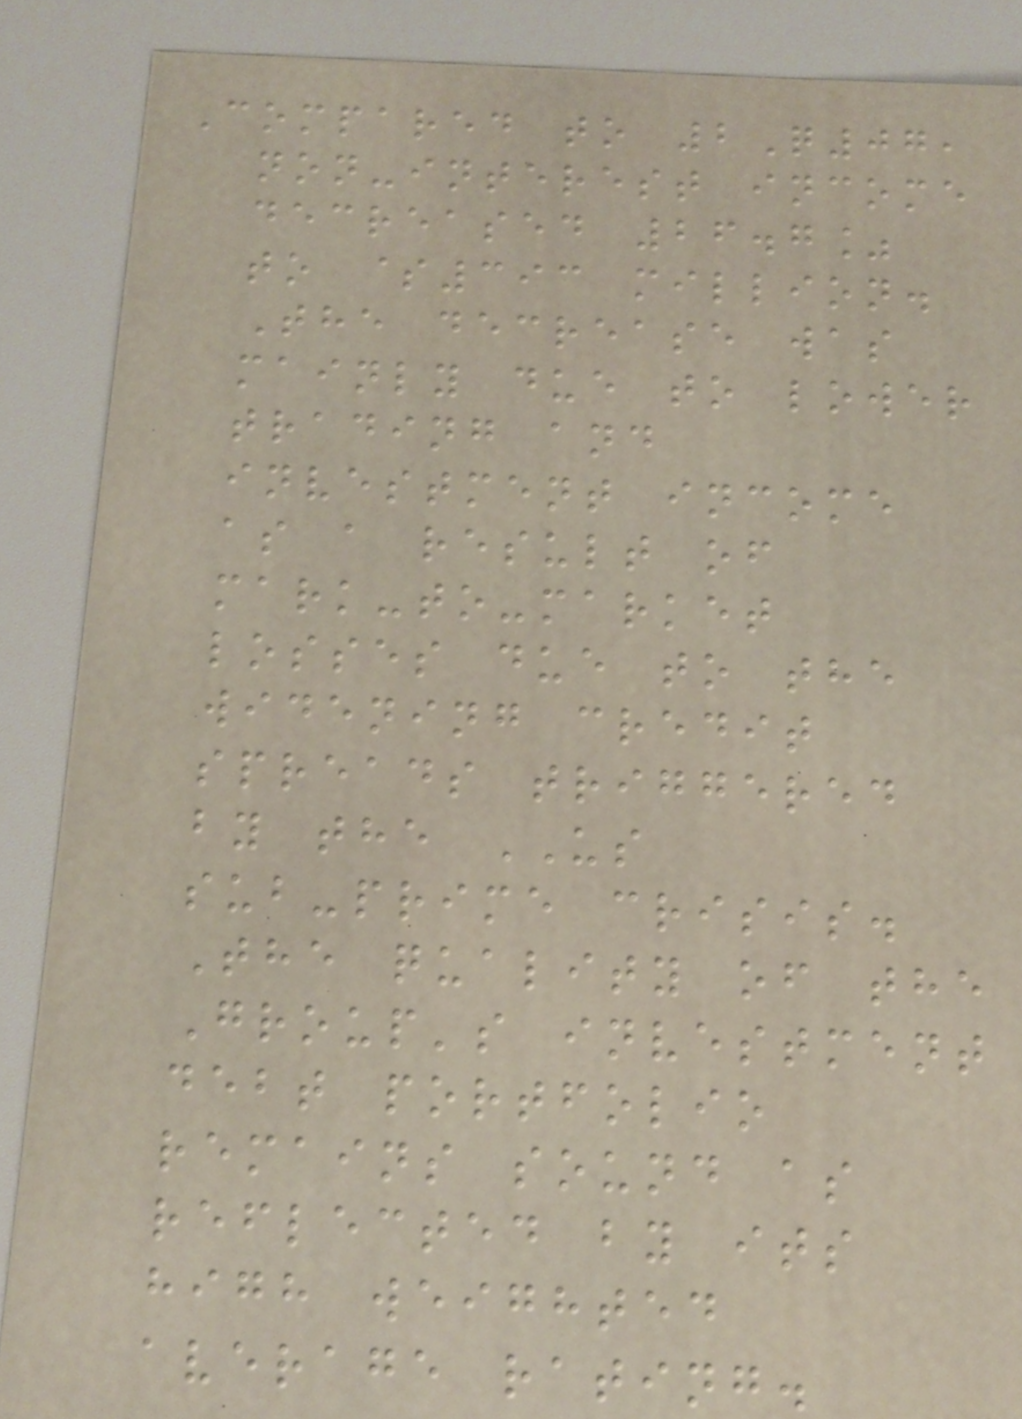Compared to 2Q07,
non-interest income
decreased 26.7%
to $393 million.
The decrease was
mainly due to lower
trading and
investment income
as a result of
mark-to-market
losses due to the
widening credit
spreads triggered
by the US
sub-prime crisis.
The quality of the
Group's investment
debt portfolio
remains sound as
reflected by its
high weighted
average rating.
